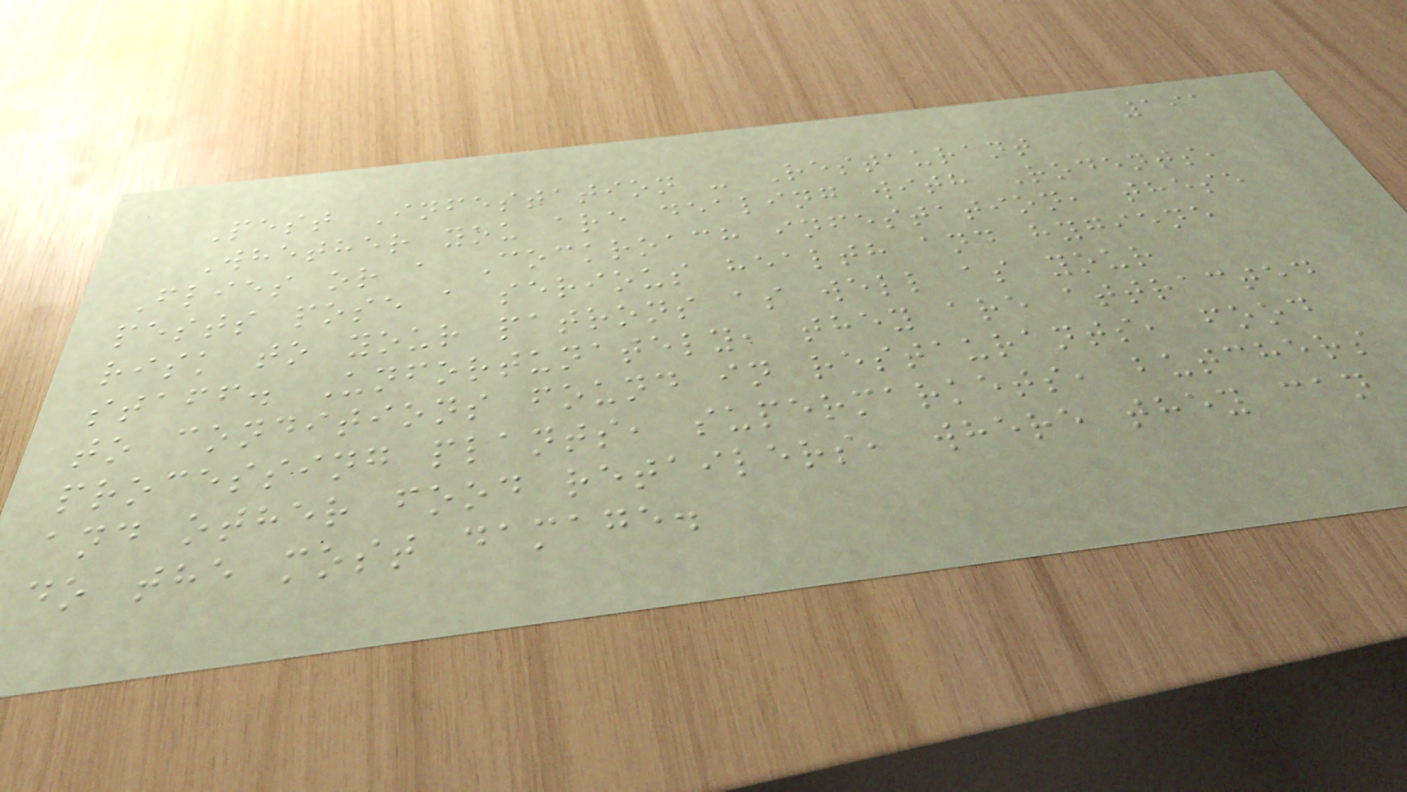191
Pest Infestation - Restaurant
Whether you are dealing with Rodents,
Flies or a Cockroach infestation, these
pests pose a serious health and hygiene
risk to your patrons as well as your
staff. Unfortunately, they are attracted
to conditions found in restaurants, food
processing plants, supermarkets, butchers
and other food retailers, where they can
do the most damage.
